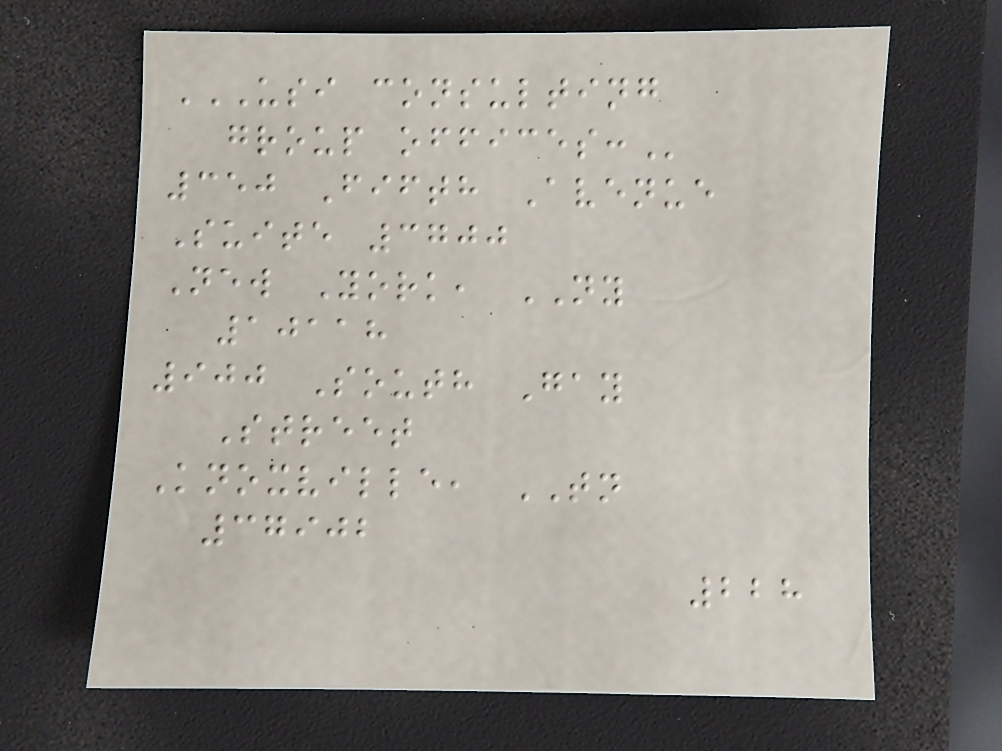USI CONSULTING
GROUP OFFICES:
350 Fifth Avenue
Suite 3700
New York, NY
10118
900 South Gay
Street
Knoxville, TN
37902
228
